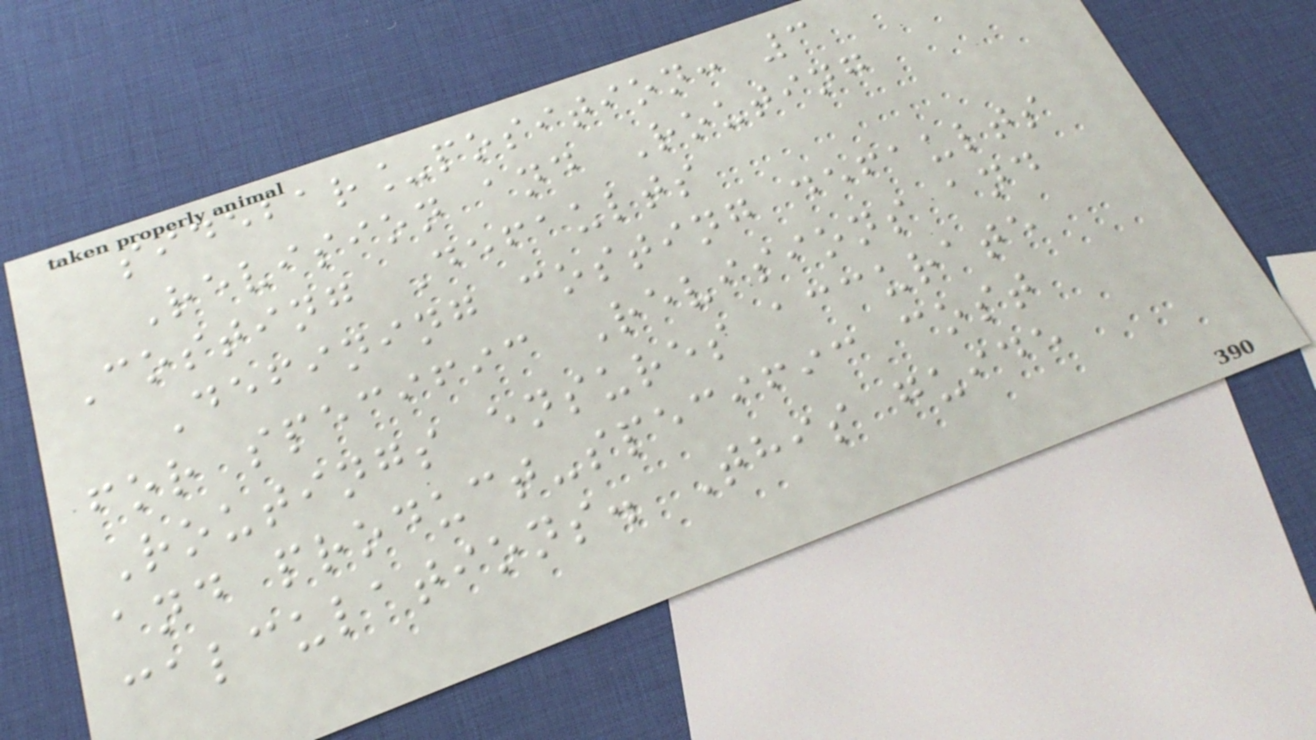sidebar_position: 3
Revision and Routing
Costing Defaults
Defining costing defaults
for specific Revisions and
Routings ensures accurate
and product-specific cost
calculations. This guide
